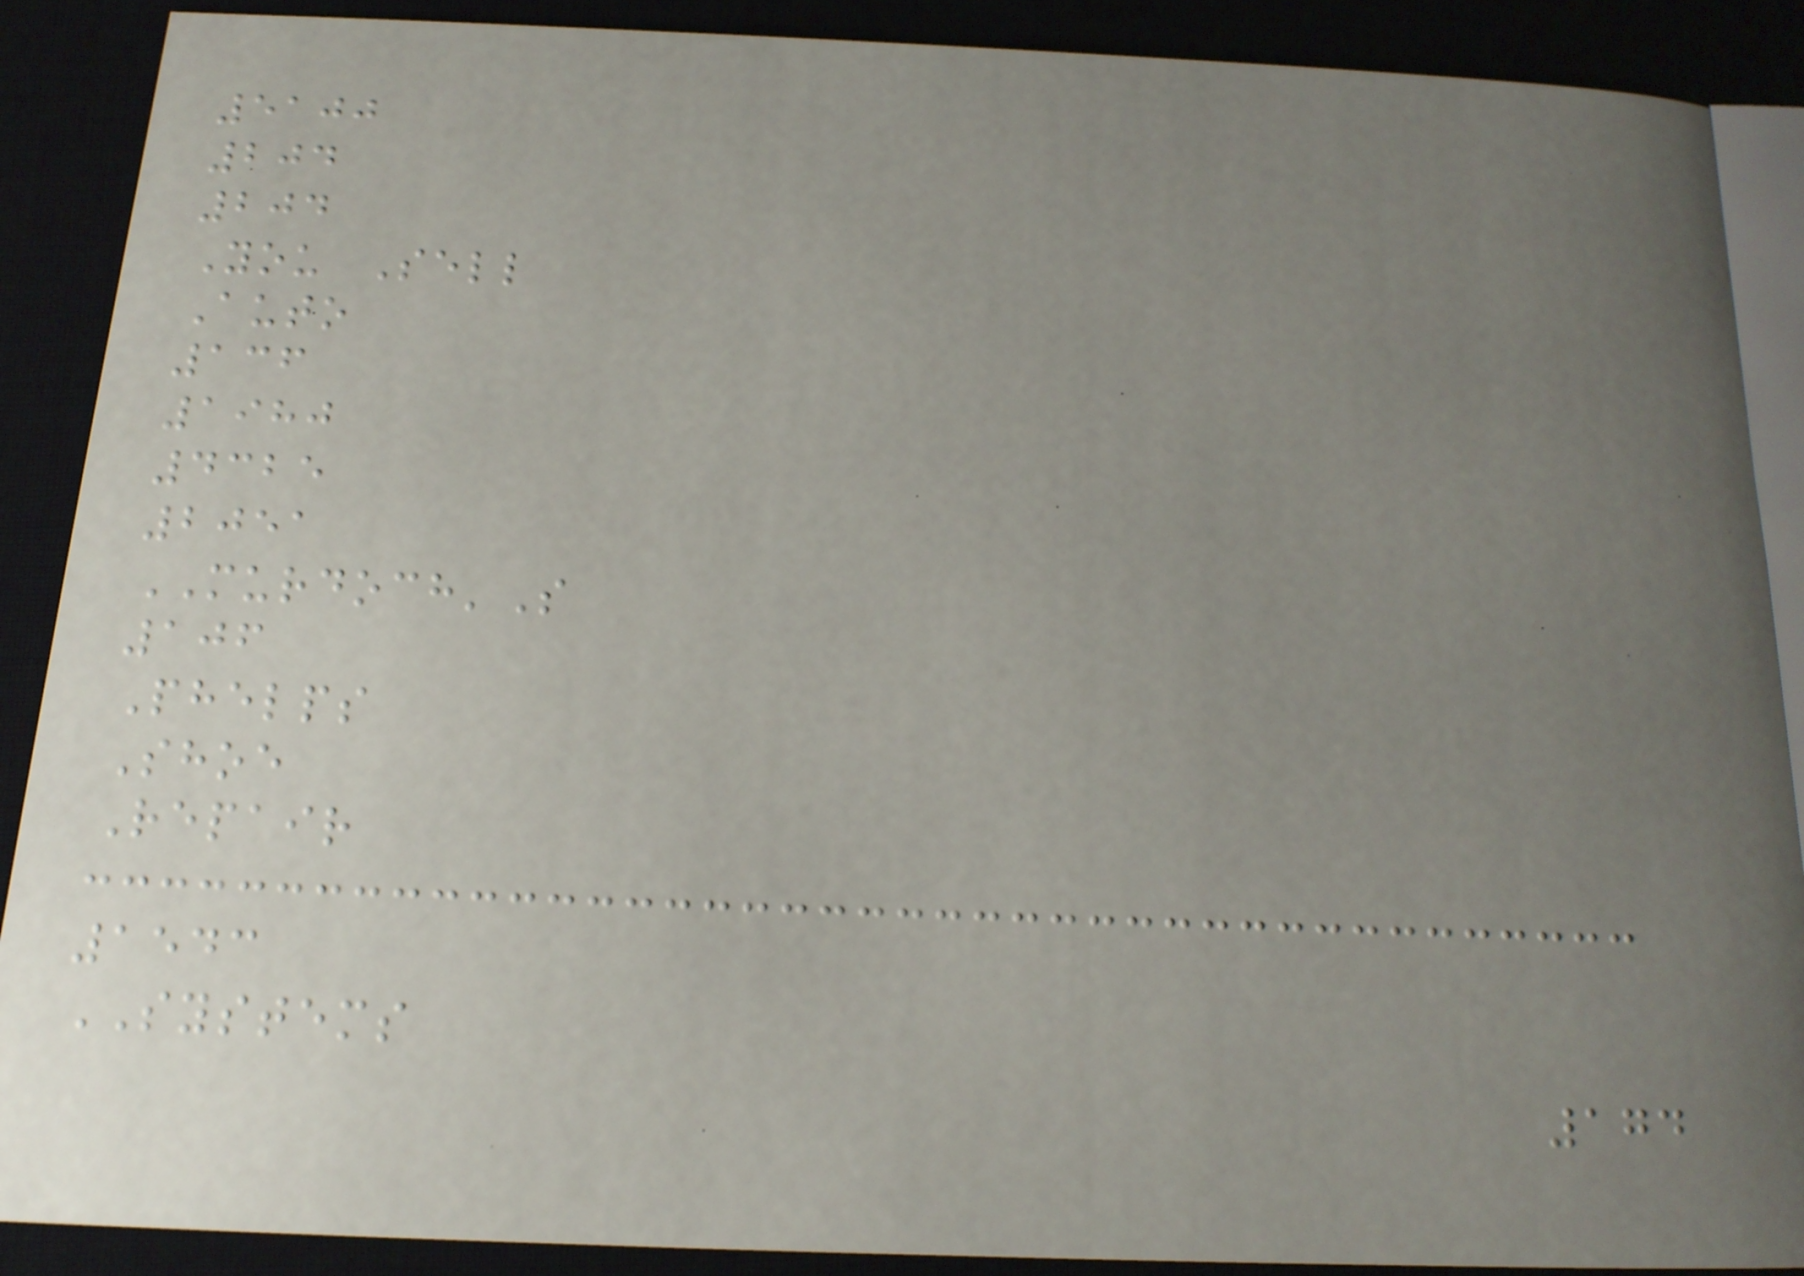5100
204
204
You Sell
Auto
136
1980
4325
2051
MURDOCH'S
106
Phelps
Shoe
Repair
1543
SYSTEMS
174
